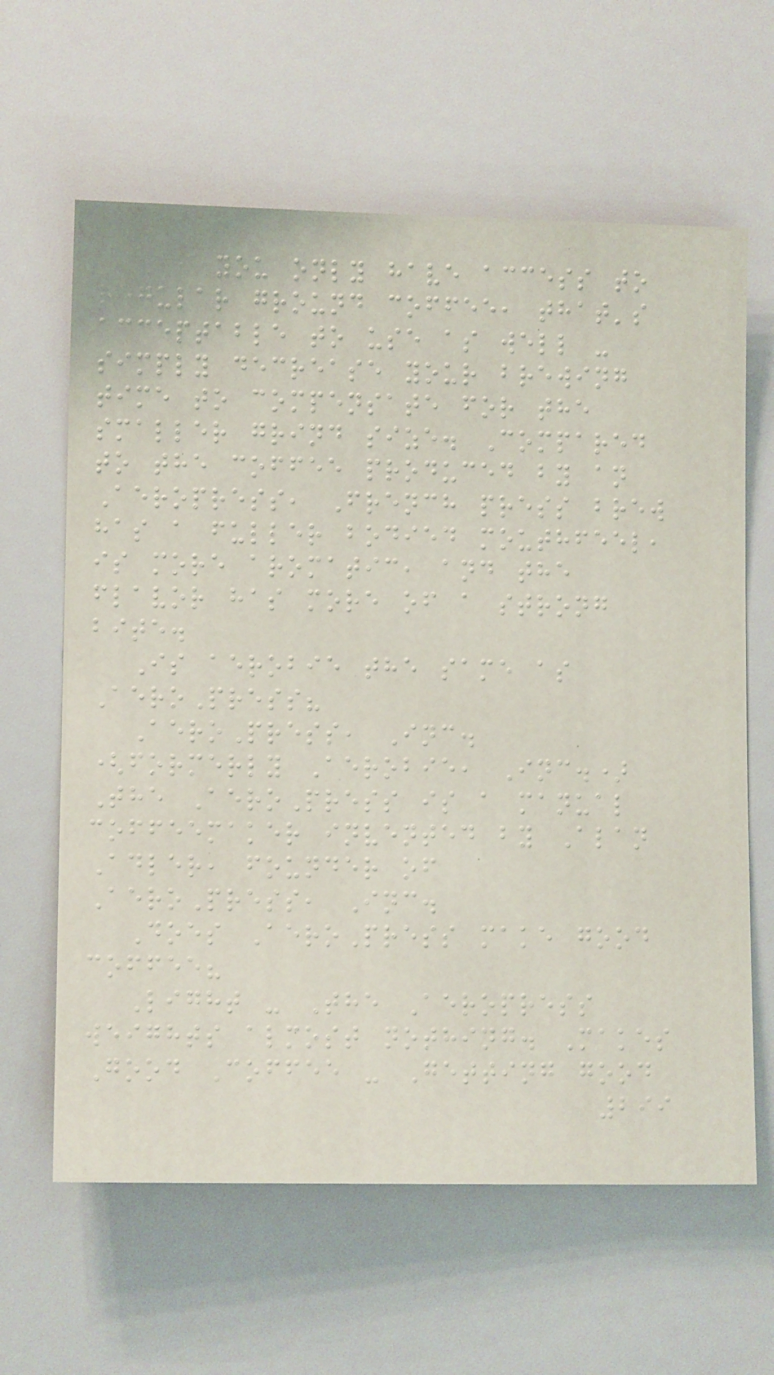If you only have access to
regular ground coffee, that's
acceptable to use as well -
simply decrease your brewing
time to compensate for the
smaller grind size. Compared
to the coffee produced by an
Aeropress, French press brew
has a fuller bodied mouthfeel,
is more aromatic, and the
flavor has more of a strong
bite.
Is aerobie the same as
AeroPress?
AeroPress, Inc.
(formerly Aerobie, Inc.)
The AeroPress is a manual
coffeemaker invented by Alan
Adler, founder of
AeroPress, Inc.
Does AeroPress make good
coffee?
Light - The Aeropress
weights almost nothing. Makes
Good Coffee - Getting good
299
